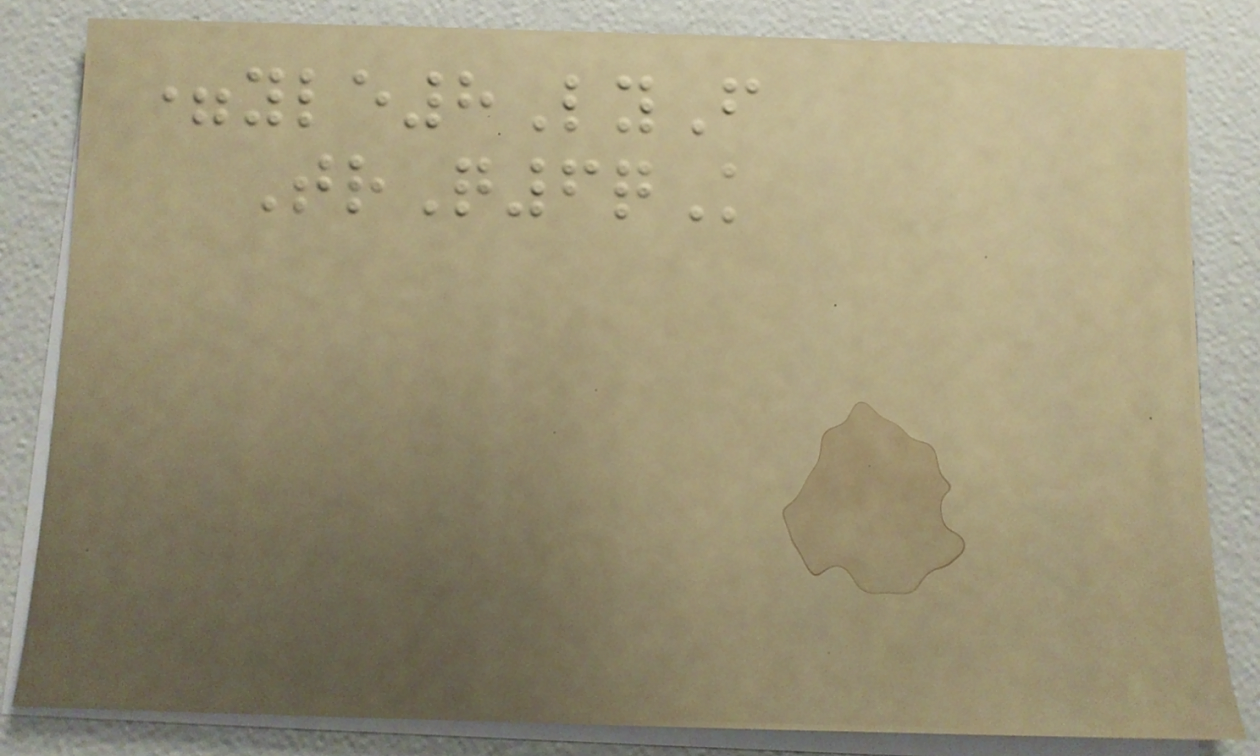=yle8LyF
TrQ6qK
